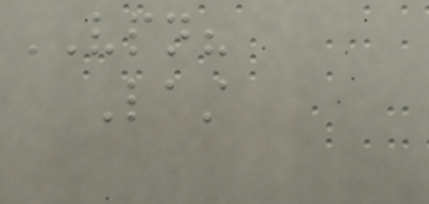VPN?
Last
